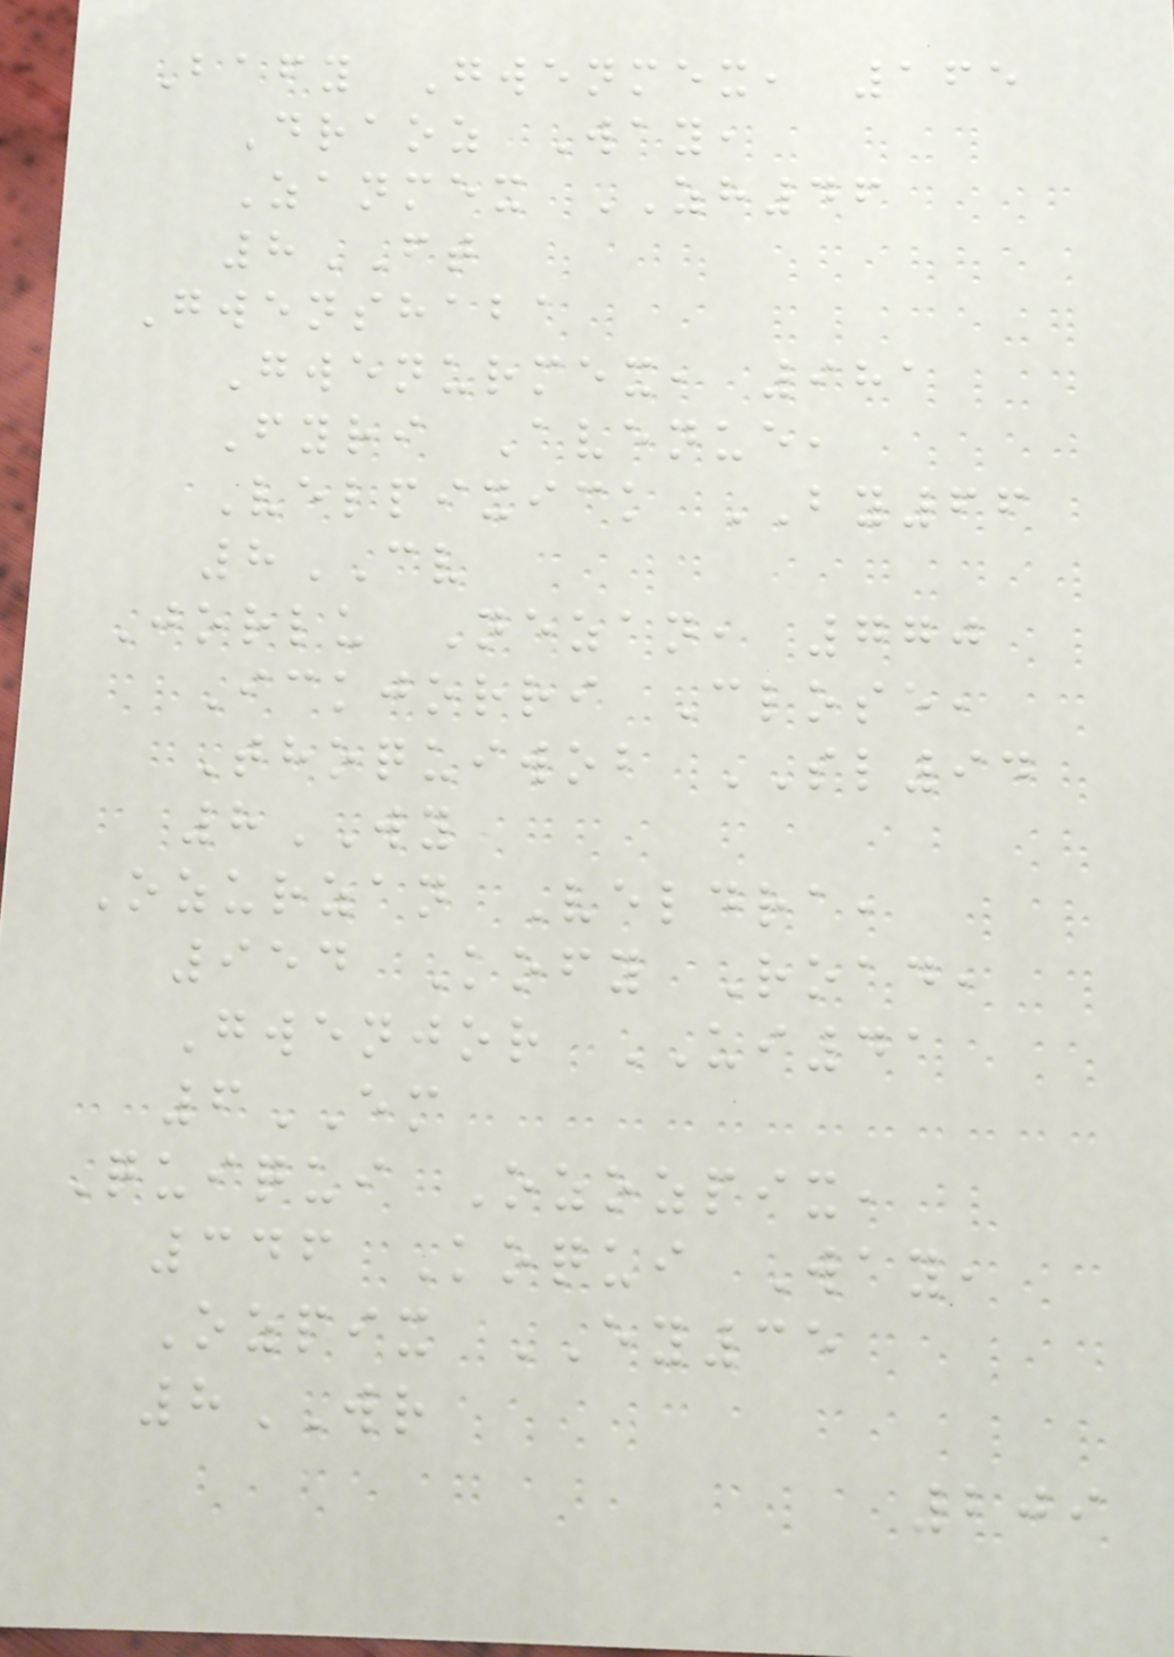Bafy Gwenmex, 165
Draoz Way,
Zanmex ZH46
8FT
Gwenshaba
Gwenurmex, 981
Fyri Avenue,
Velpixick BY66
8CV
Jorlu Nezan, 770
Ickjorri Close,
Thoquiwob SL94
8WY
Ozurzan Veldra,
954 Kofy Road,
Gwenjor UI41
6EM
Quiqui Ozozpix,
346 Koqui Way,
Ozpix EY35
8WR
209
